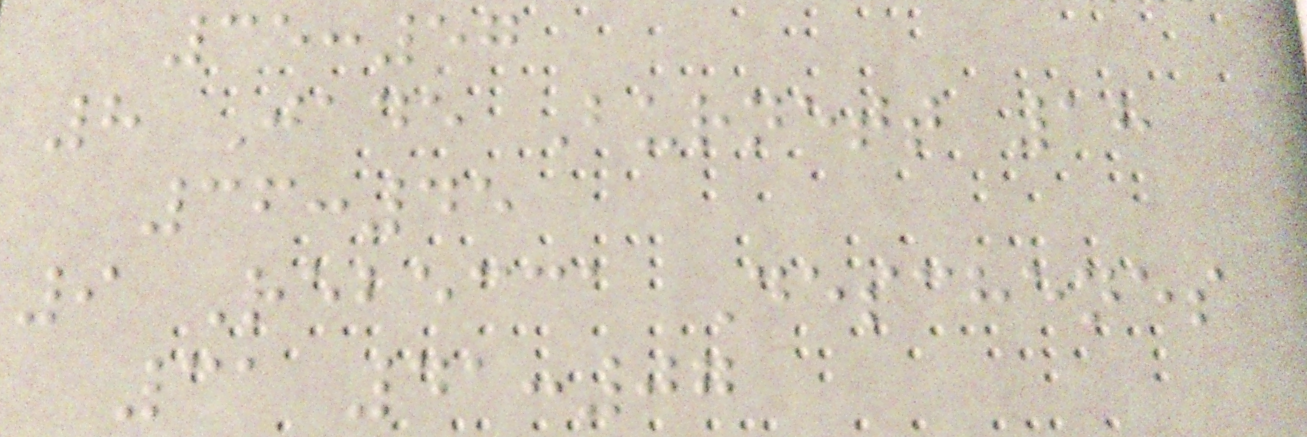35:57
8 Jade Burnett 18
36:45
9 Rebecca Deschenes
31 41:07
